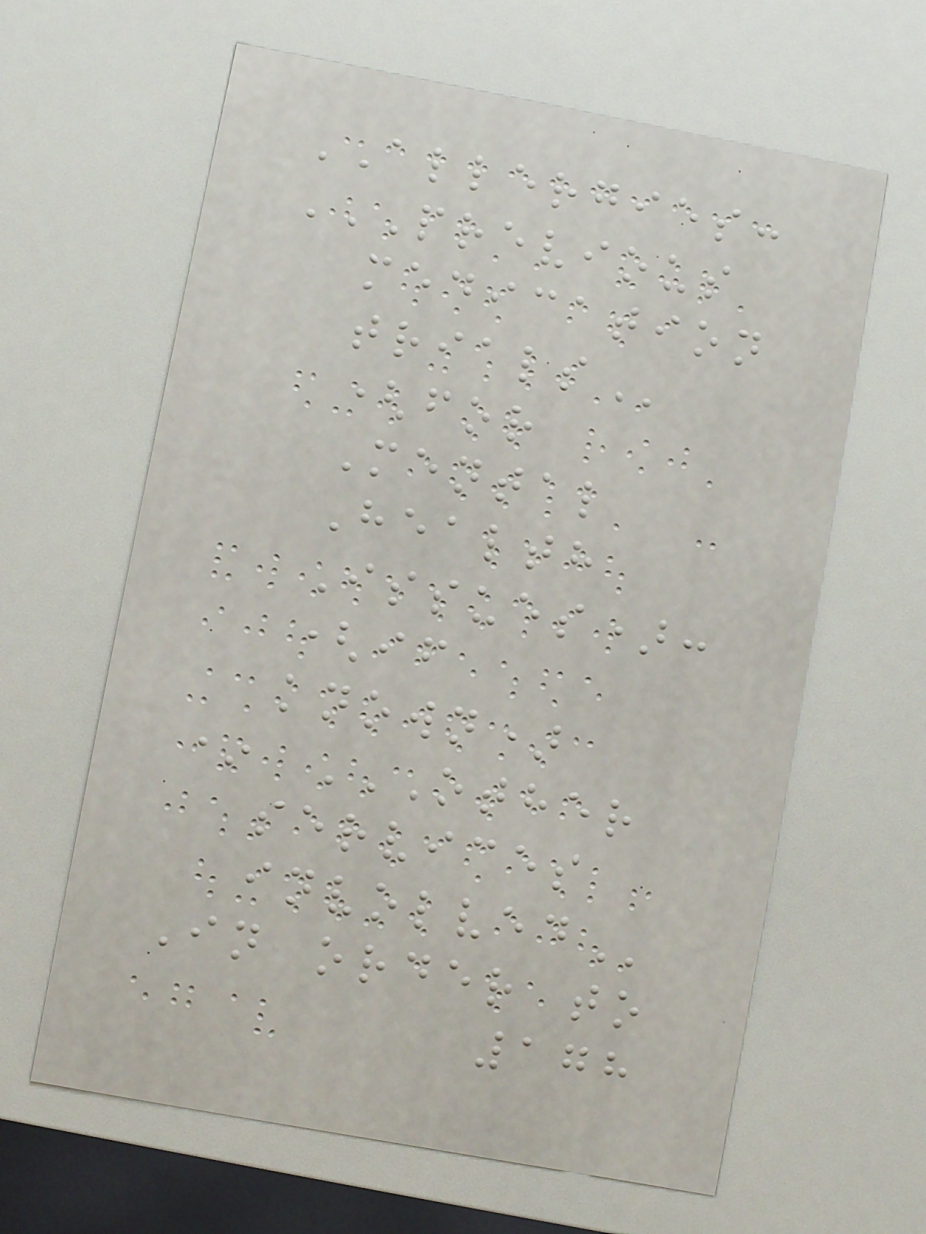ALLERGIES:
PREVIOUS
MEDICATION
TRIALS
(for
Mental
Health
Issues):
(if
known)
* OTHER
SERVICES
INVOLVED
In order to
178
